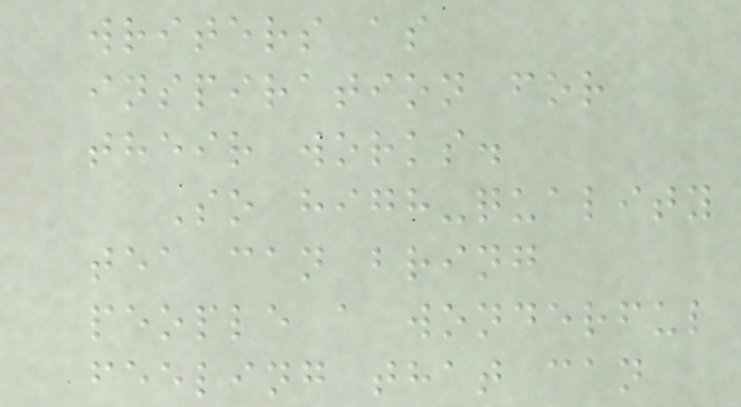writers as
inspiration for
their works.
So high-quality
tea can bring
people a wonderful
feeling that can
